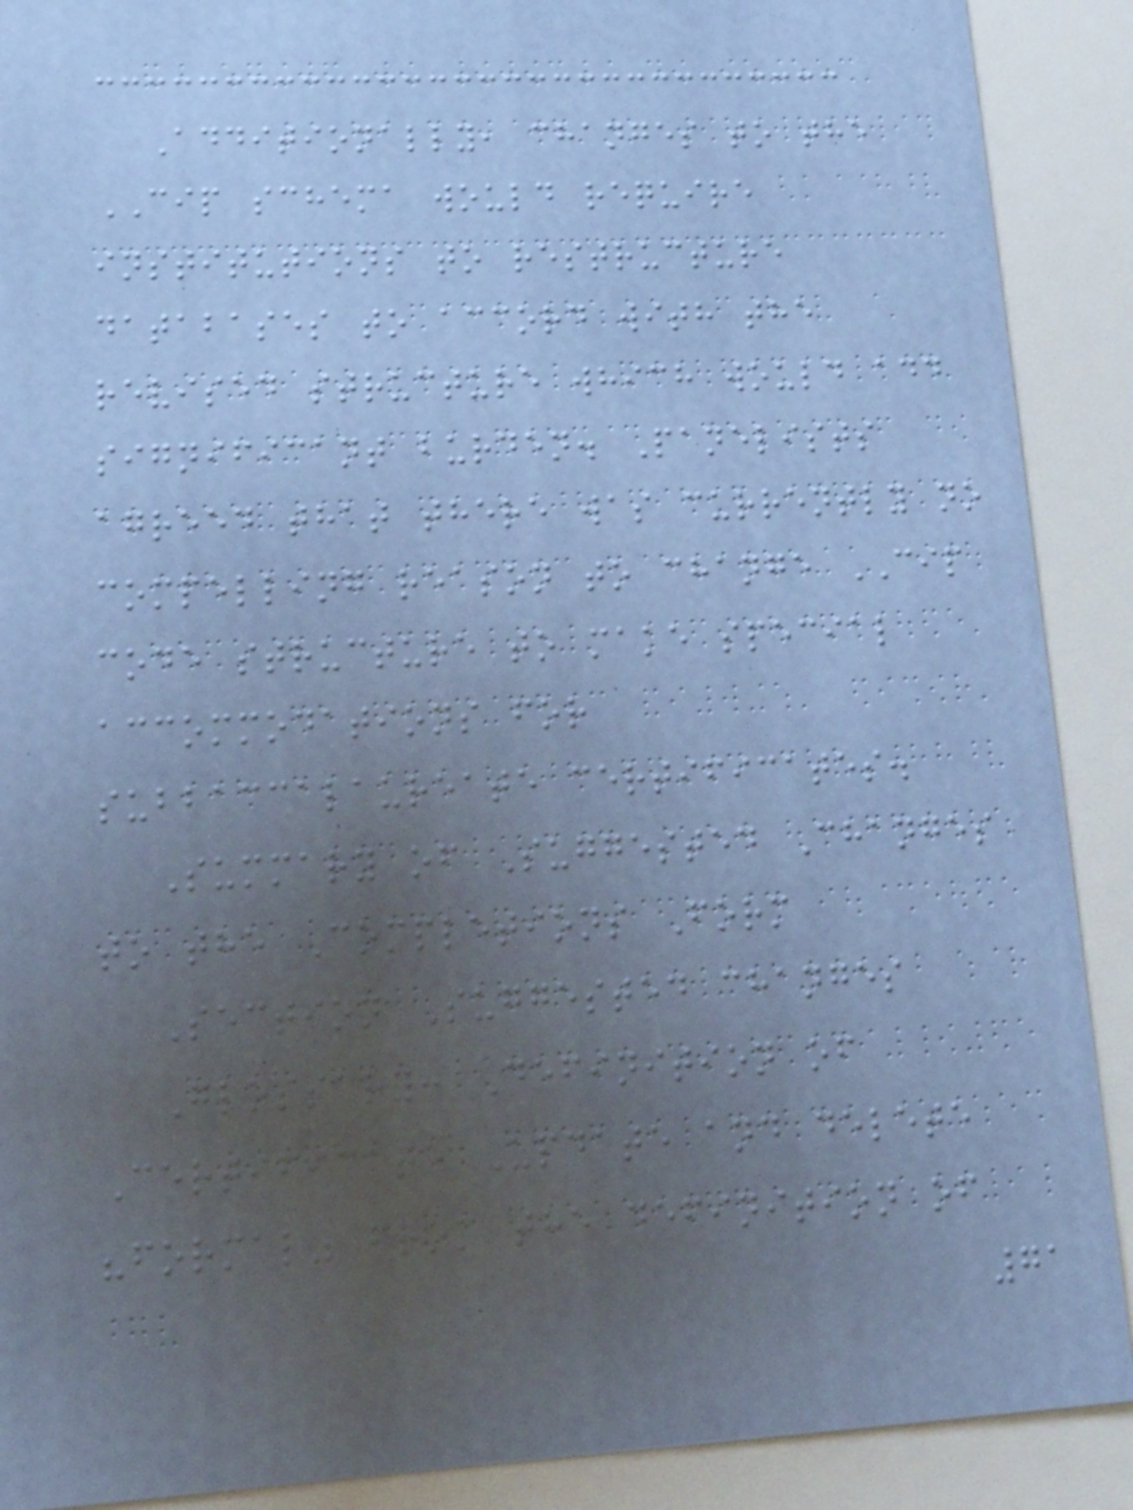Additionally, changes to the
CIP schema would require
institutions to restructure
databases to accord with the
revised structure which would add
significant burden. Panelists
agreed that there was currently no
compelling reason to change CIP
code structure to make special
accommodations for
subbaccalaureate certificates.
Summary of Suggested Changes
to the Completions Form
Section Suggested changes
Glossary: Definition of
Certificate Update and delete
"formal" from the definition of
71
